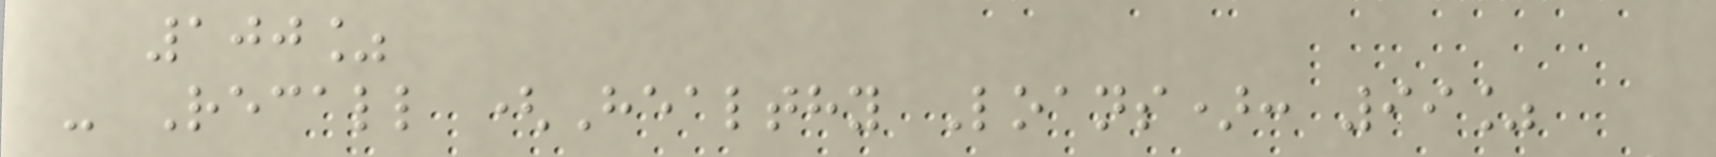100%
- Recall (Healthy Loans): 99%
